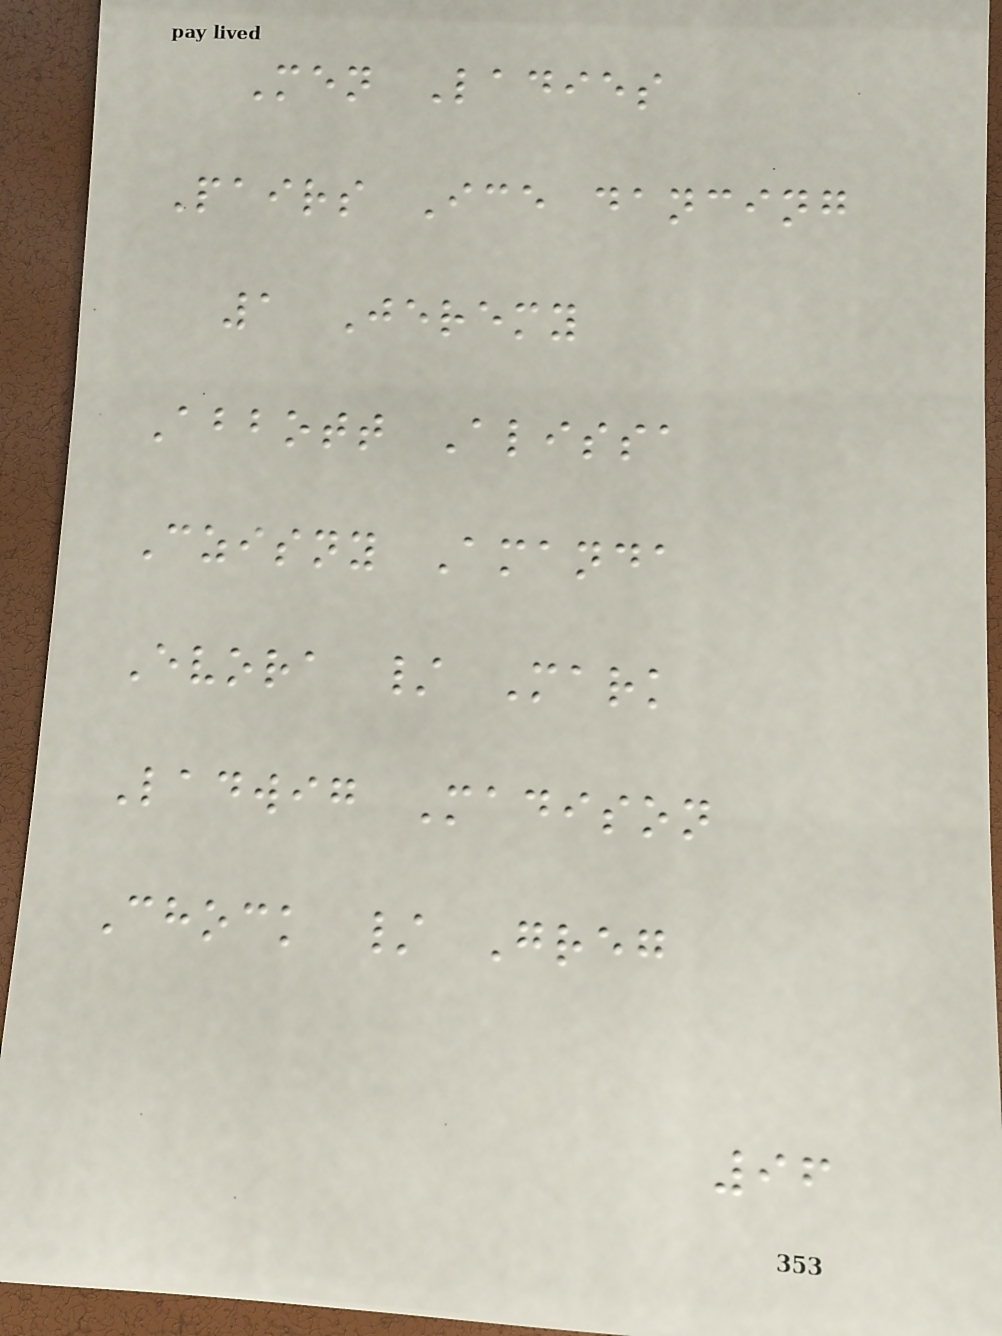Men Ladies
Pairs Ice dancing
1 Jeremy
Abbott Alissa
Czisny Amanda
Evora / Mark
Ladwig Madison
Chock / Greg
96
